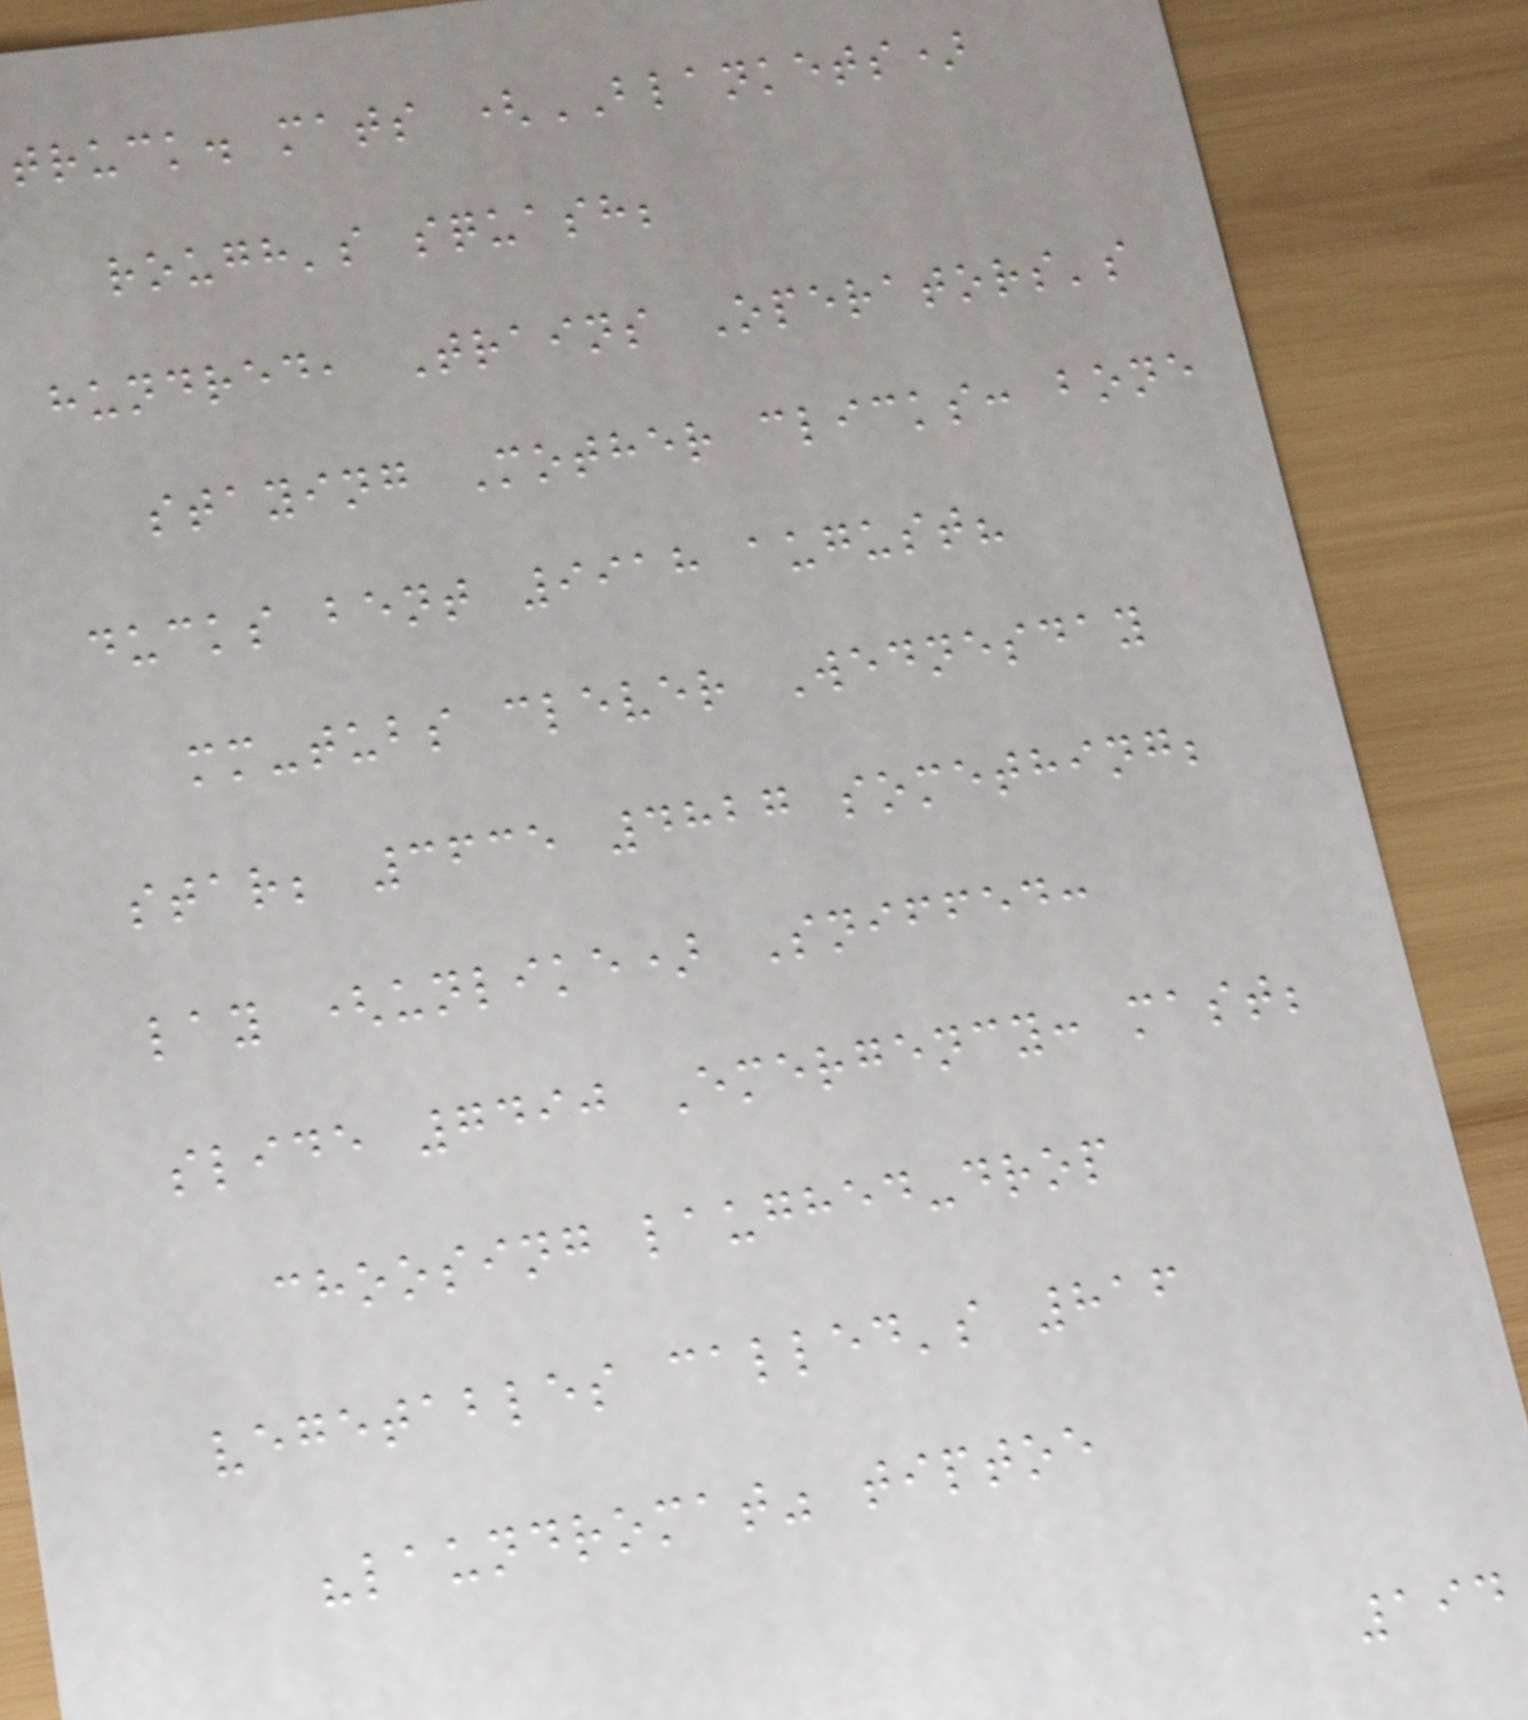truck. mats (BLANKETS)
rough's squash;
hundred, Trains Operators's
staying Mother clicks: bone
ducks bent 9918 august?
mm-tubs clever Wednesday
star; 3635 4827 something;
lay (unlike) Sniffed:
slide 7490 Emergency: mast;
choosing laughed-drop
vegetables called's 816
"laundromat" tiptoe
194
